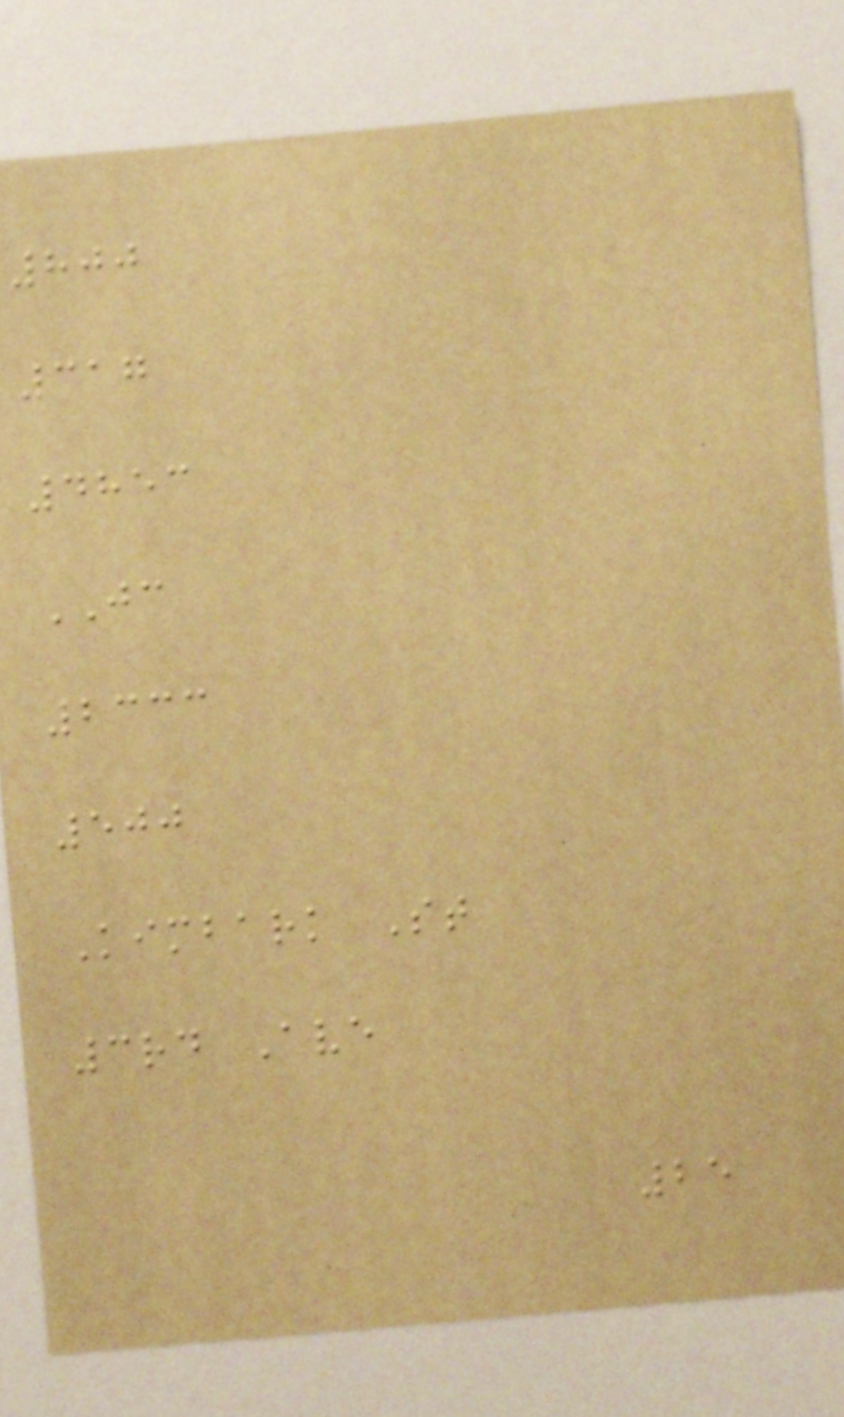800
317
4853
JC
2333
500
Kimbark St
3rd Ave
25
